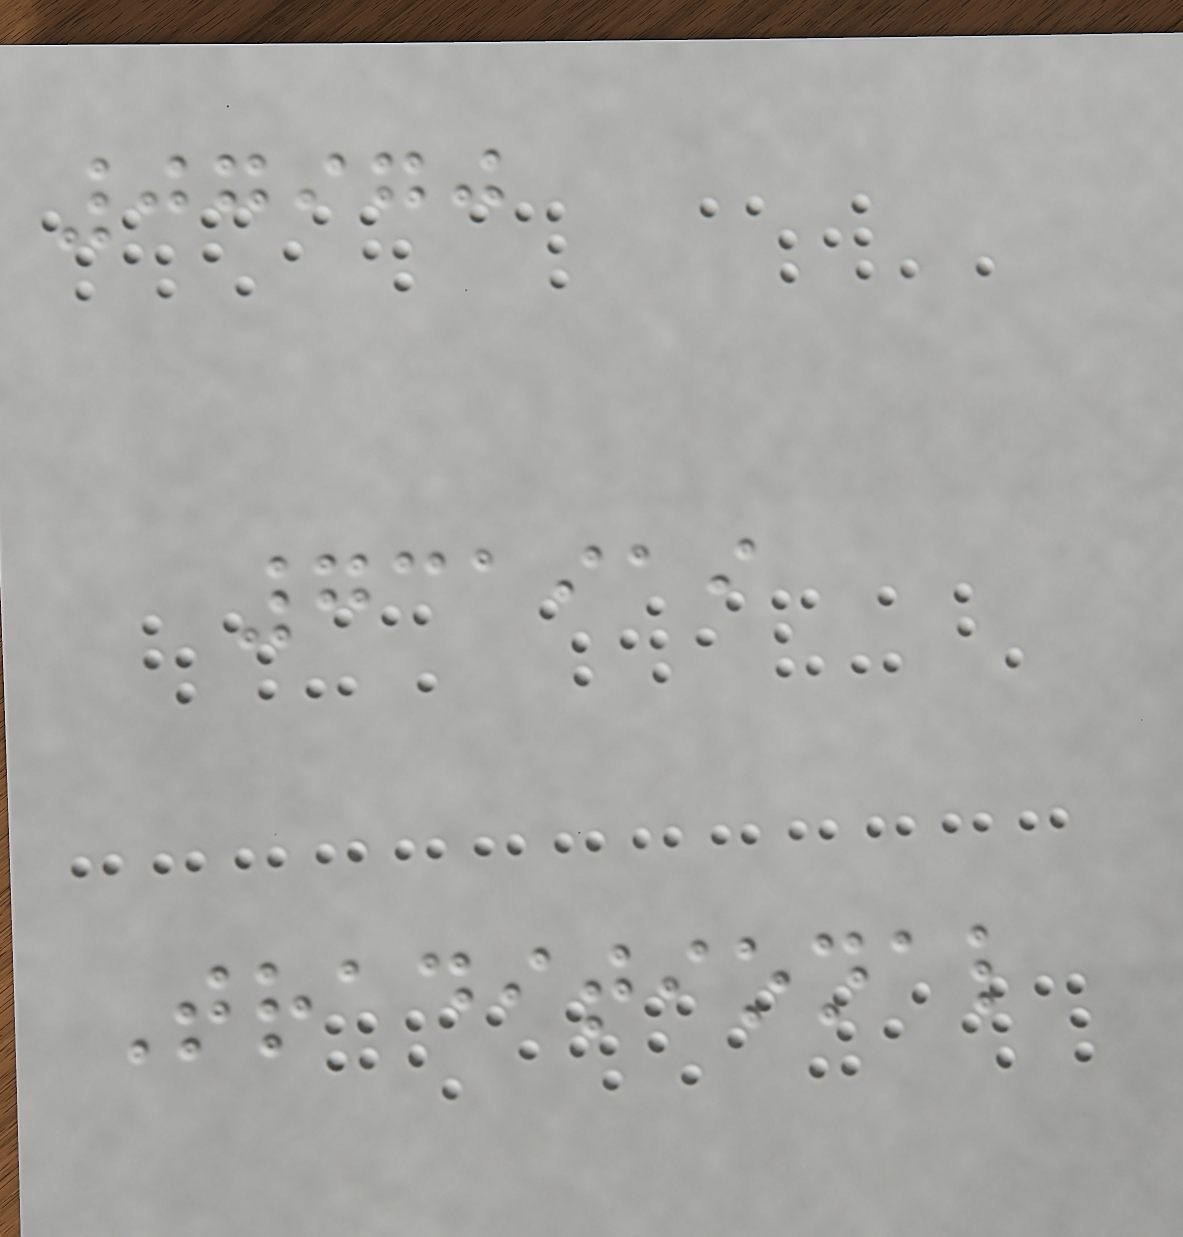07970
731919
Traditional
